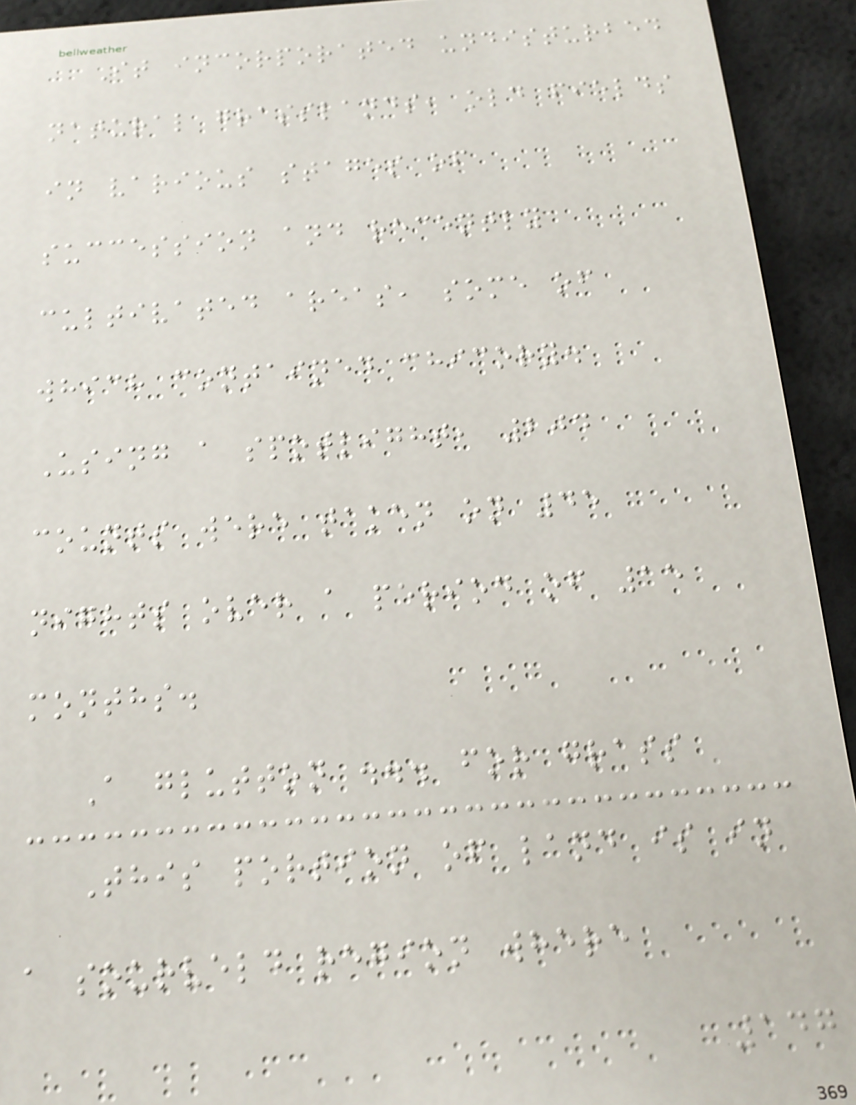It incorporated undisturbed
natural grasslands, old fields
in various stages of
succession and recently
cultivated areas, some of
which contained chicory.
Using a spotlight, 204
counts were taken on 45
nights over a period of 15
months.
A glutton ... for grass
This portion of land is in
a sourveld region where
147
